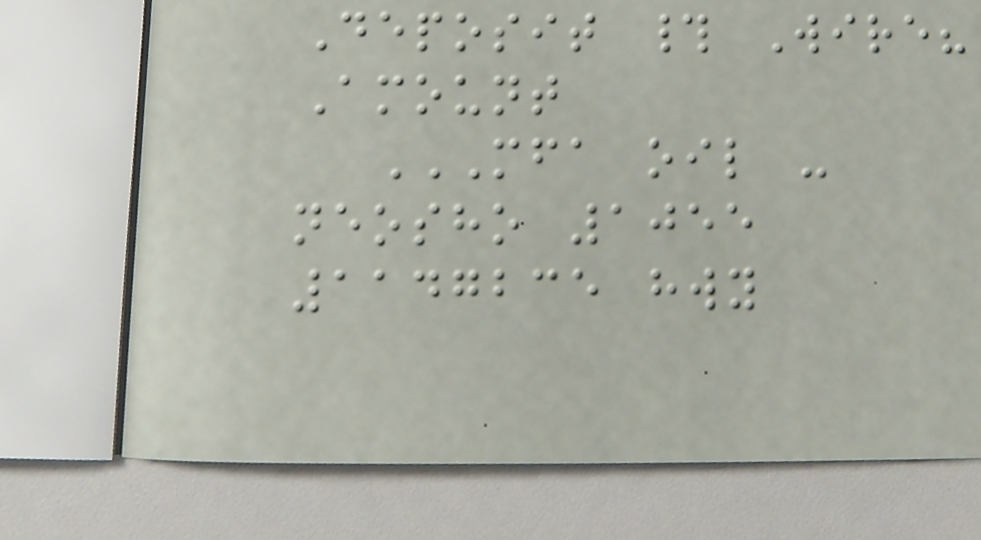Deposit # Wire?
Amount
MFA OIL -
NEOSHO 1055
1147235 HWY
